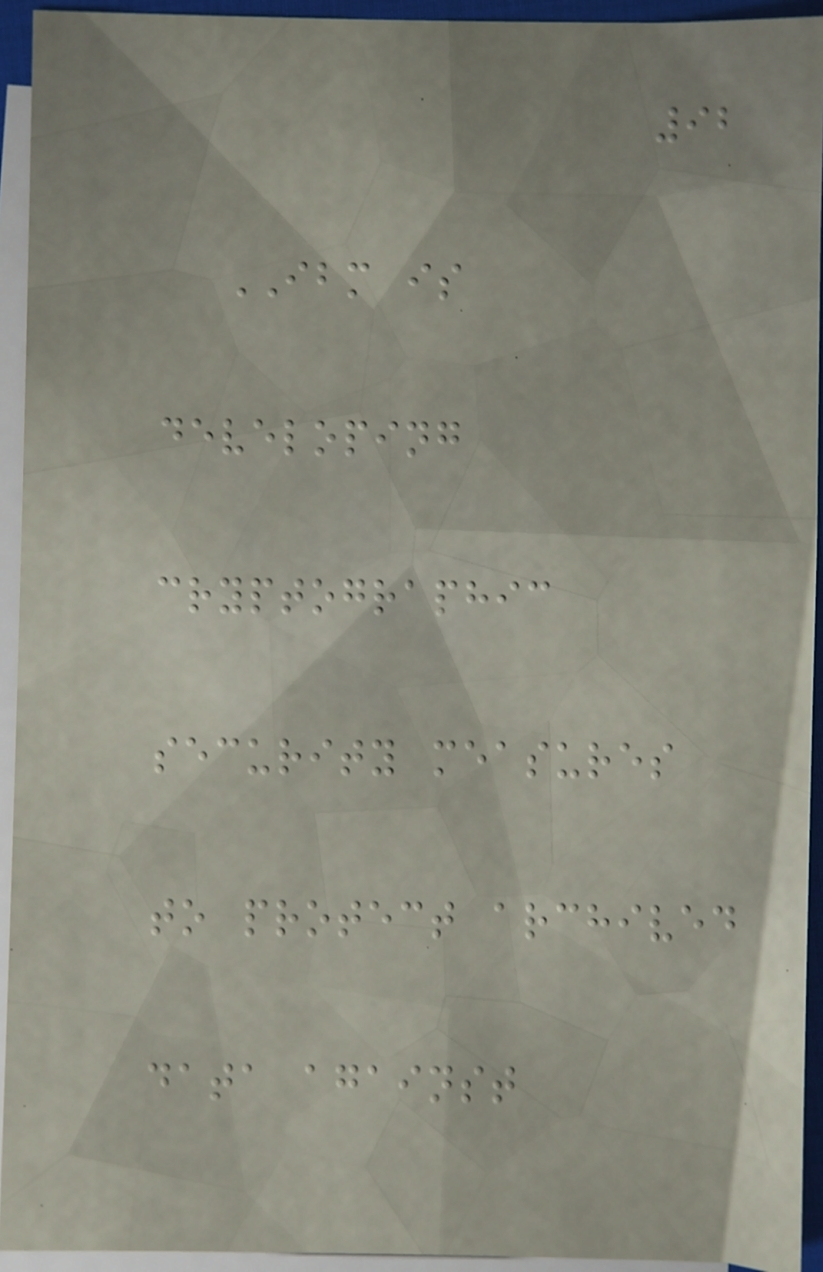92
IBM is
developing
cryptographic
security measures
to protect archived
data against
